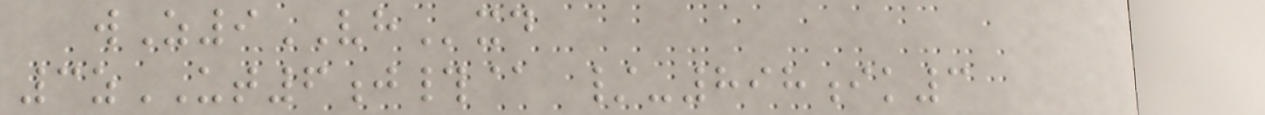wZ9VHxd
3zUT6j#@ /-898ik3
